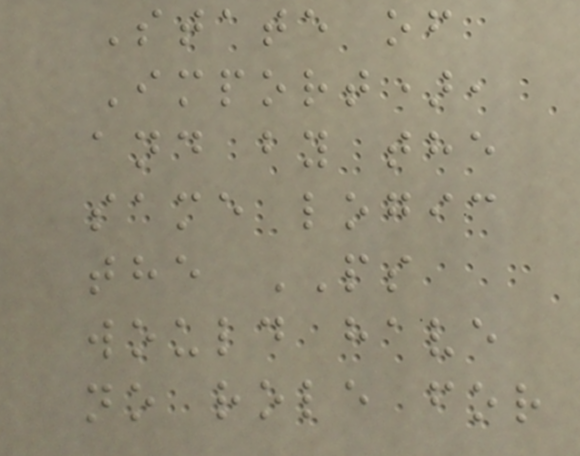State of
Import),
and by the
same logic
the PS
would have
no role for
